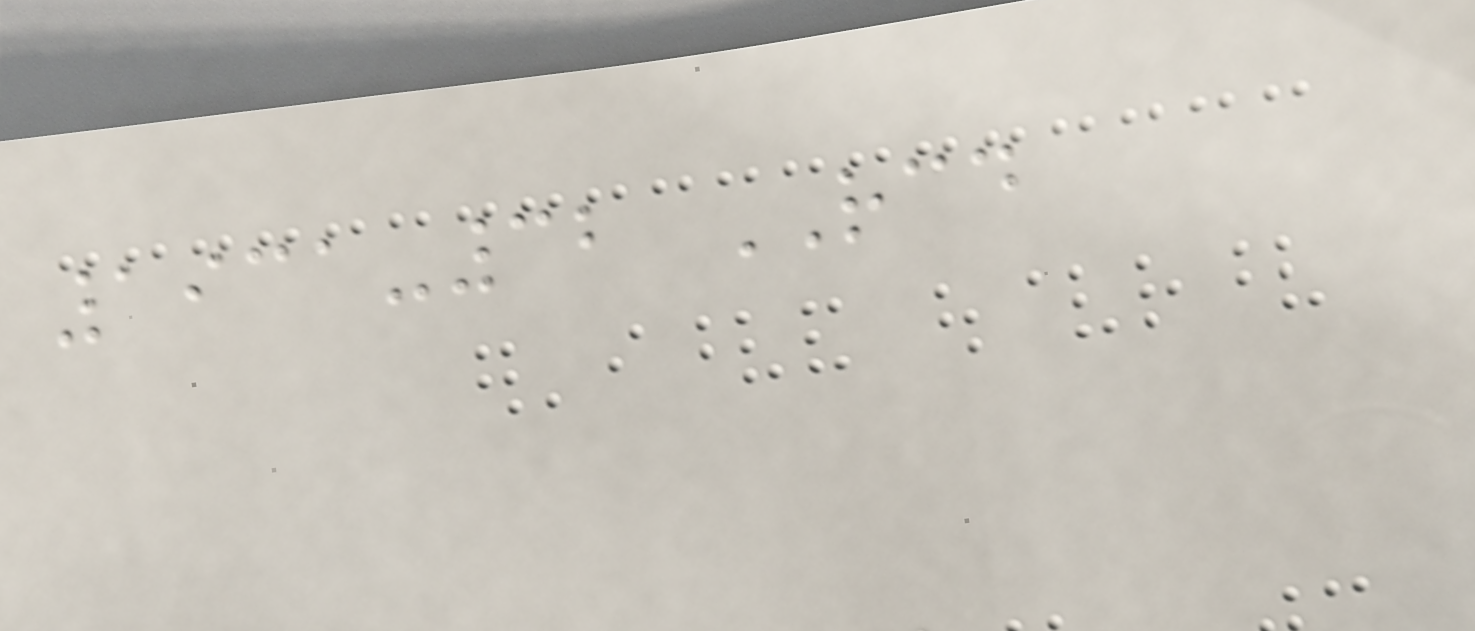1931-32 RCD
